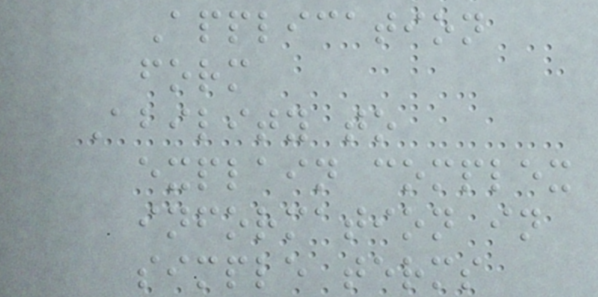Application
form
Ability to
explain complex
information in
simple terms
